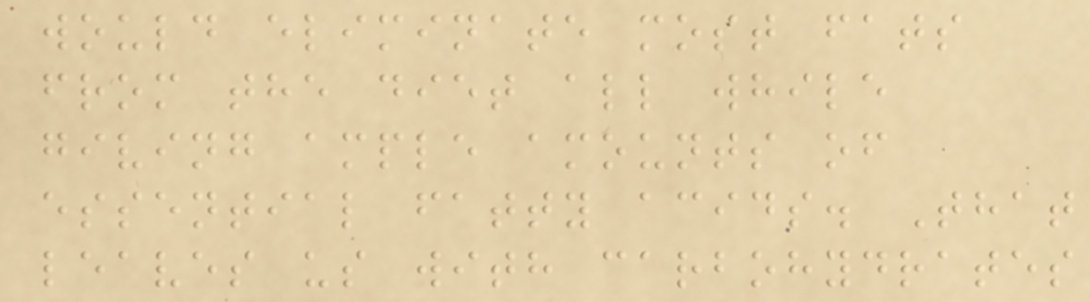would eliminate most fats
from the diet all while
giving ample amounts of
essential fatty acids. That
leaves us with carbohydrates
